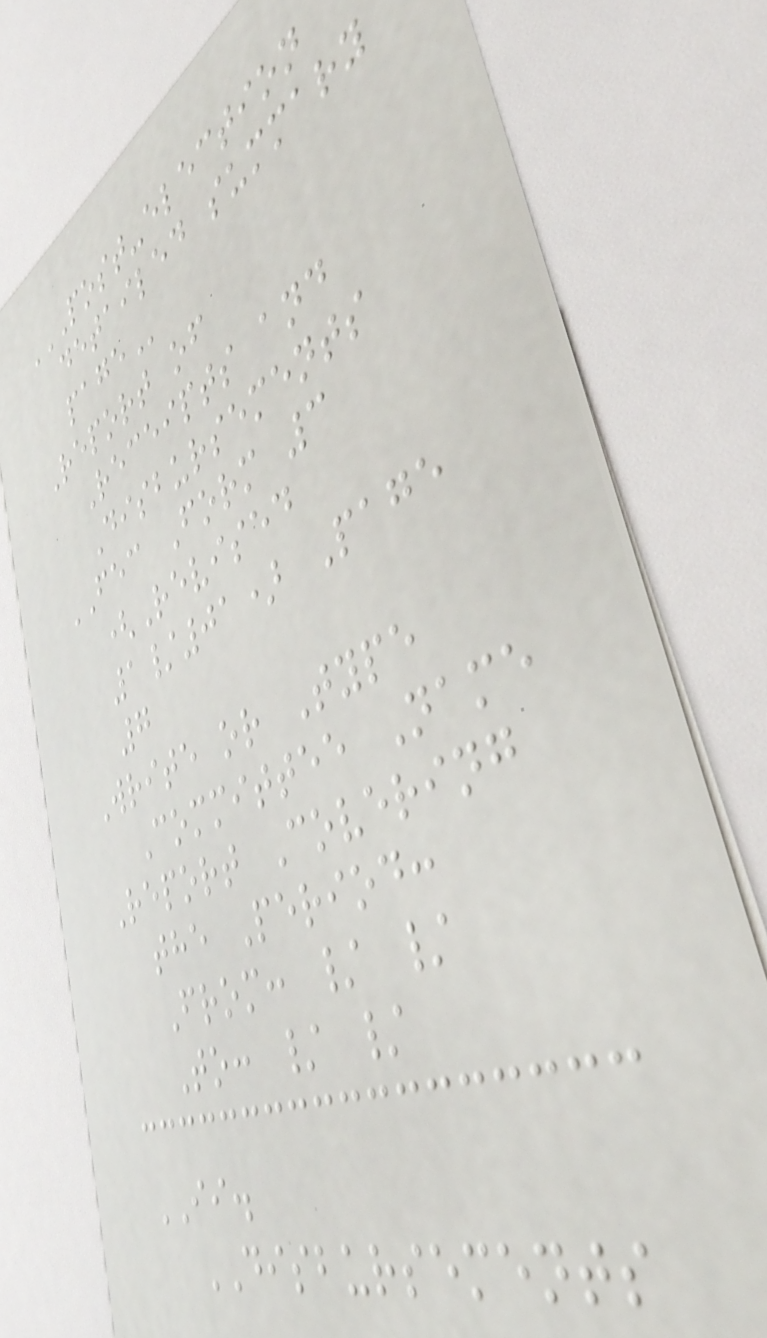POST-ELECTION
DETAILED SUMMARY
PAGE
Report of
Receipts and
Disbursements
FEC Form 3
(Revised
1/01) Page
7
Write or Type
Committee Name
Report Covering
the Period:
From: / /
To: / /
II.
DISBURSEMENTS
